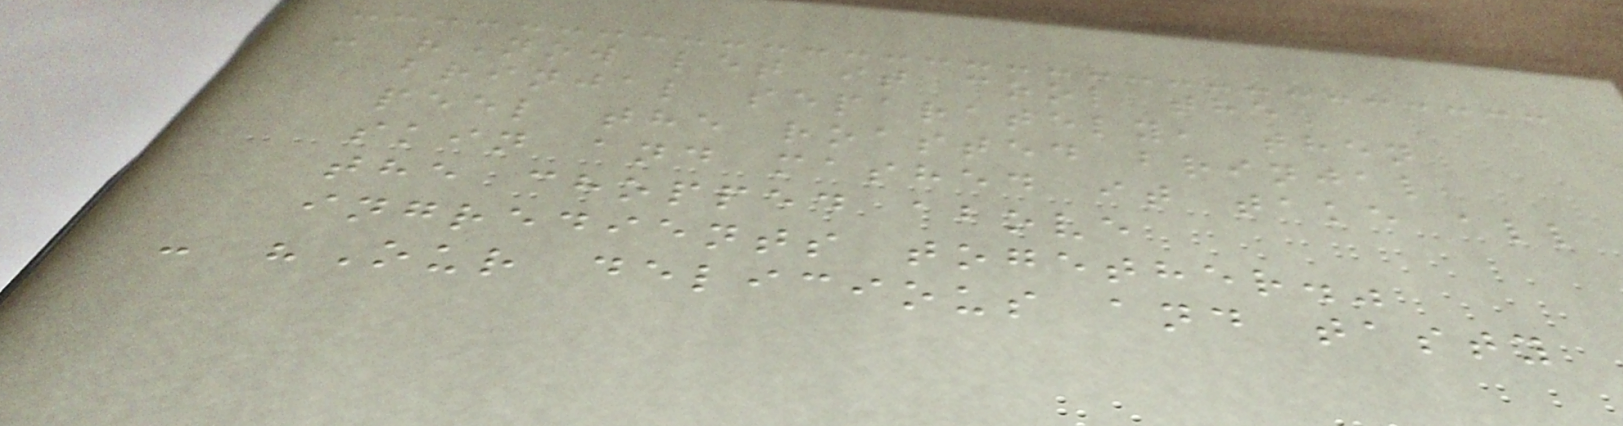- "Now let it cool the
brinjal separately, then
peel the roasted brinjal
skin and mashed it take all
the chopped above
ingredients together."
- "Our delicious and tasty
